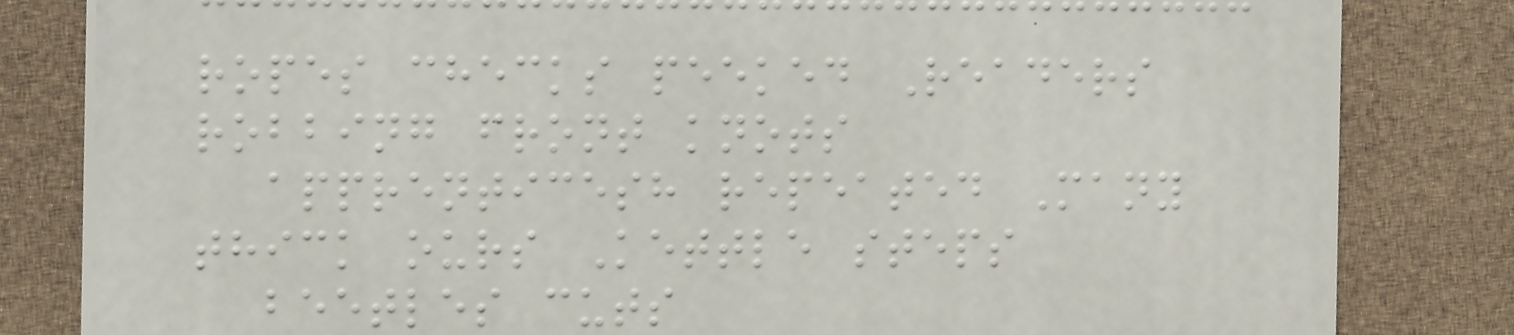ropes checks peeked Readers
robbing front knots
apprenticesh repeated Many
thick ours Kettle steps
beetles cuts
